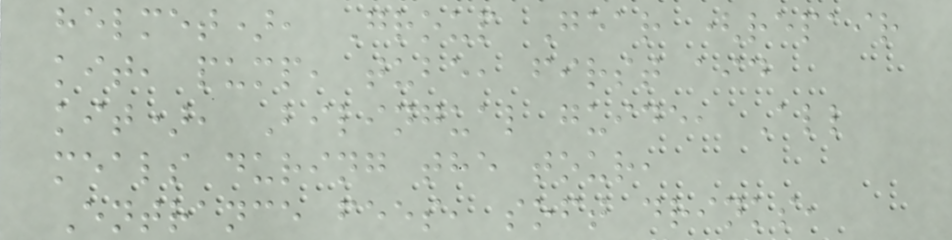helmet), Group Gear (repair
kit, pump, tube, first aid
kit), Bilingual guide, All
meals during the tour,
Entrance fees, soft drinks,
